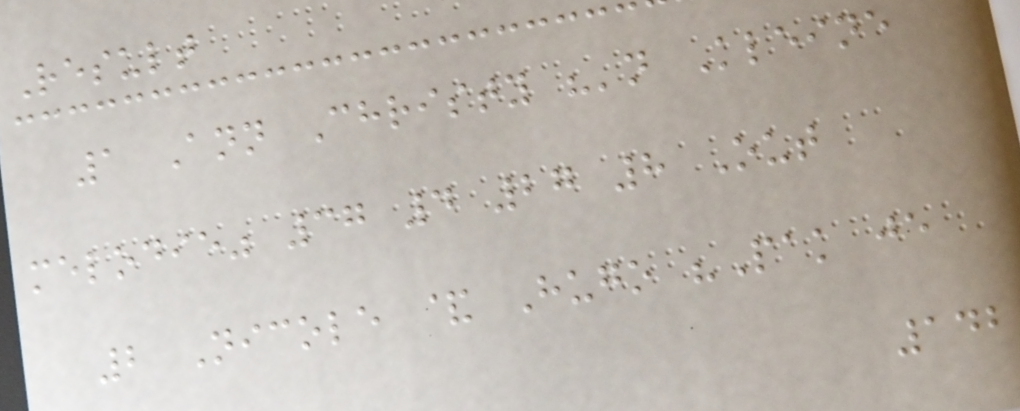Result
1 Ann Christy "'n Kleine
melodie" 37 4 27 8 Out
2 Nicole & Hugo "Pak je
142
